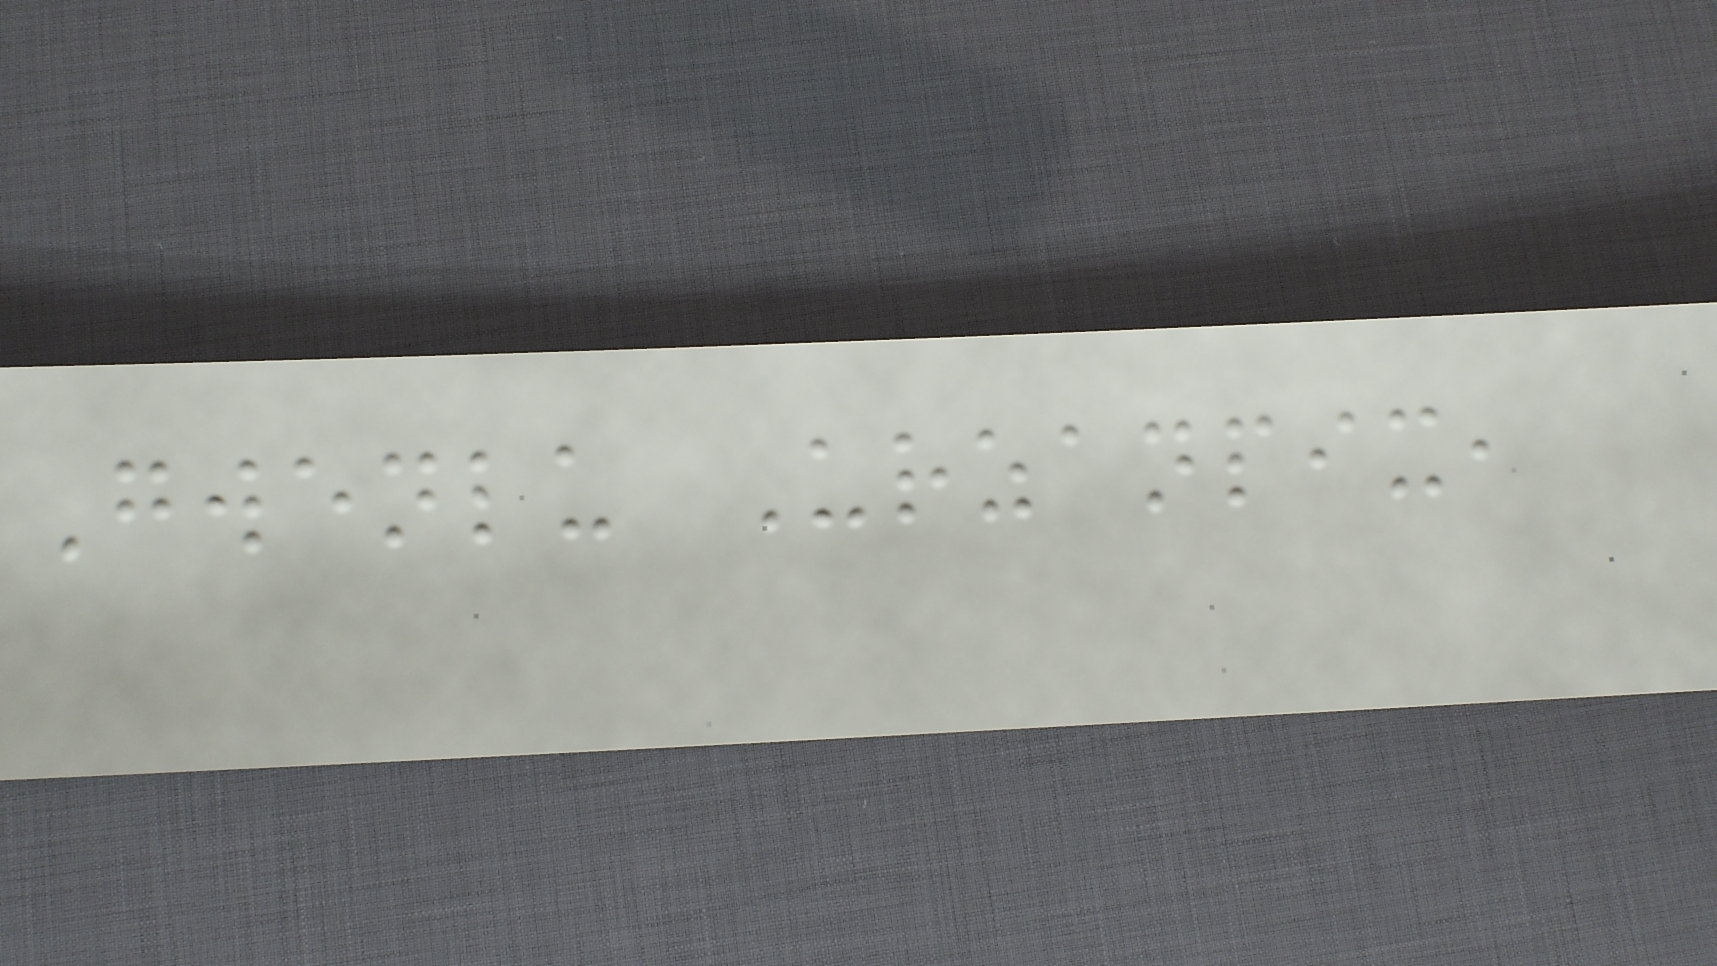Gwenlu Urzanpix,
